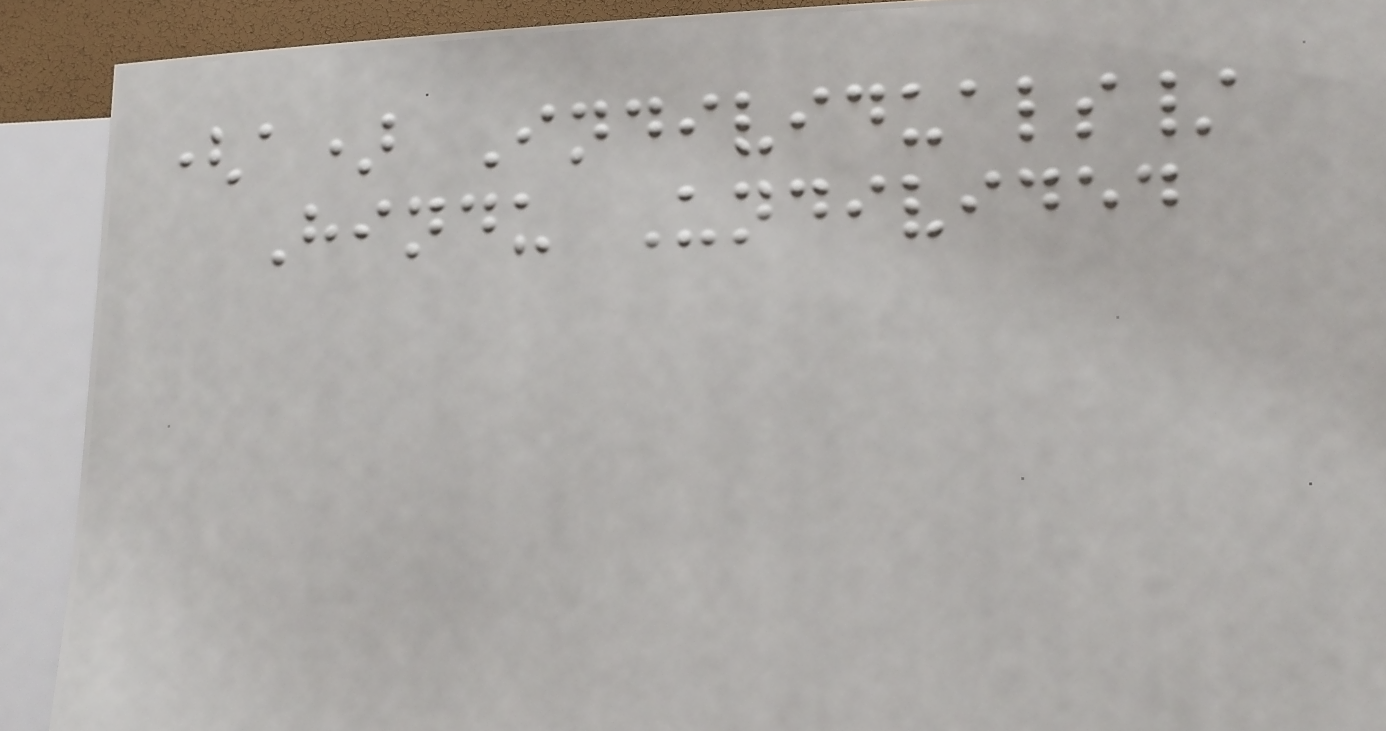(a) Individuals/
Hindu Undivided
